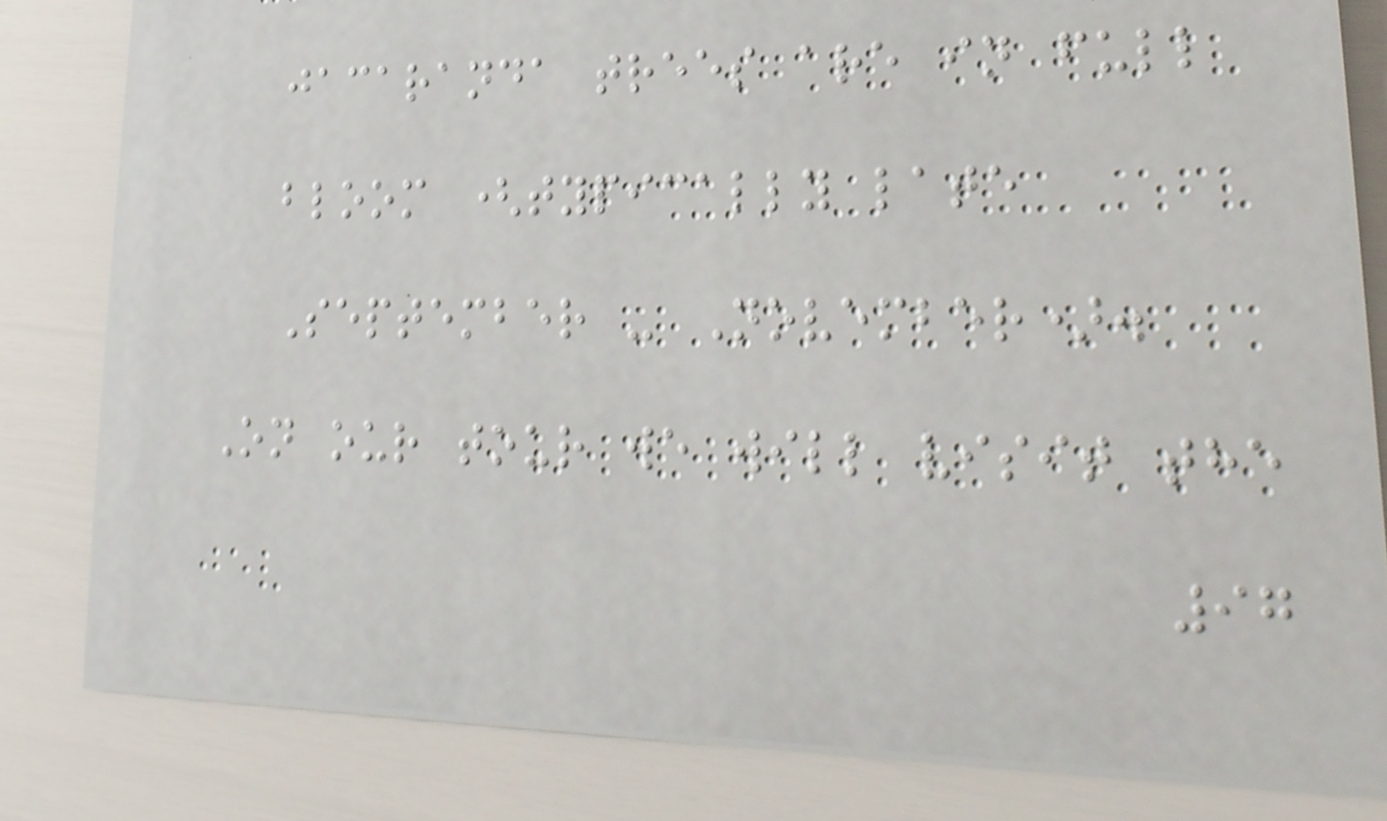jacaranda trees are in full
bloom (typically late
September - November).
On our tour we will visit the
97
